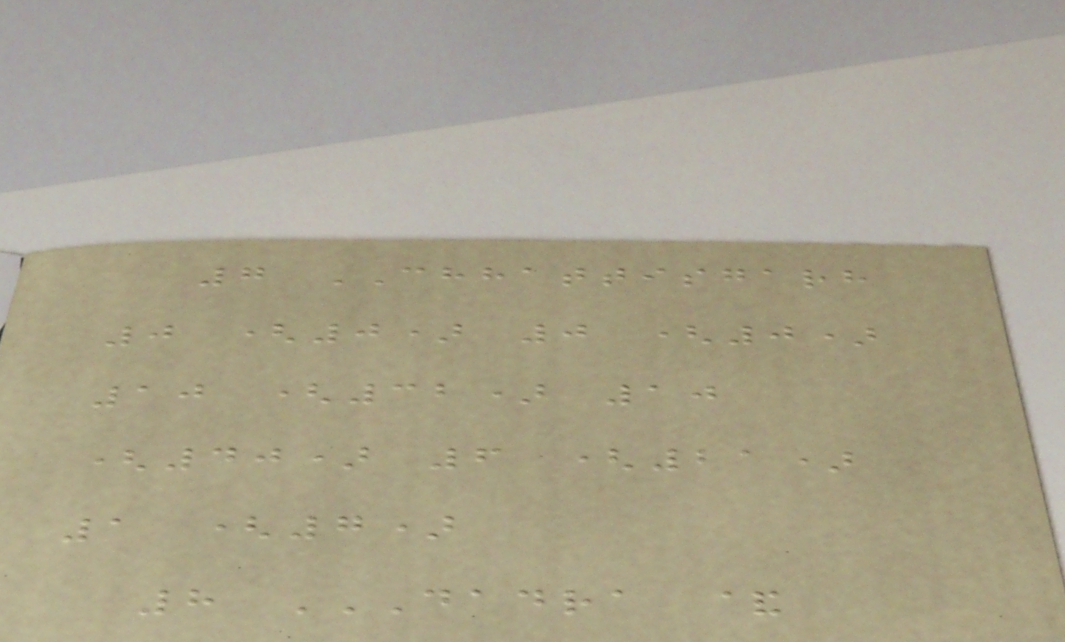7 CHHATTISGARH
0 (0) 0 (0)
10 (32) 10
(40) 6 (21)
1 (7)
8 DADRA &
